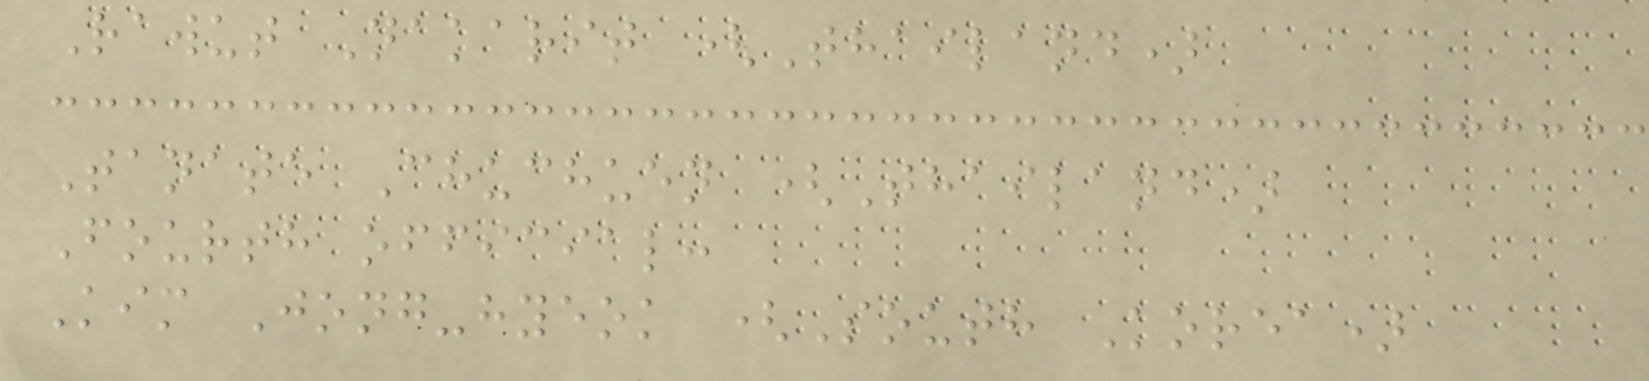Rawut Nakarit (Thailand)
Tanate Chuchuen (Thailand)
Fourth official:
Kim Jong-hyeok (South Korea)
